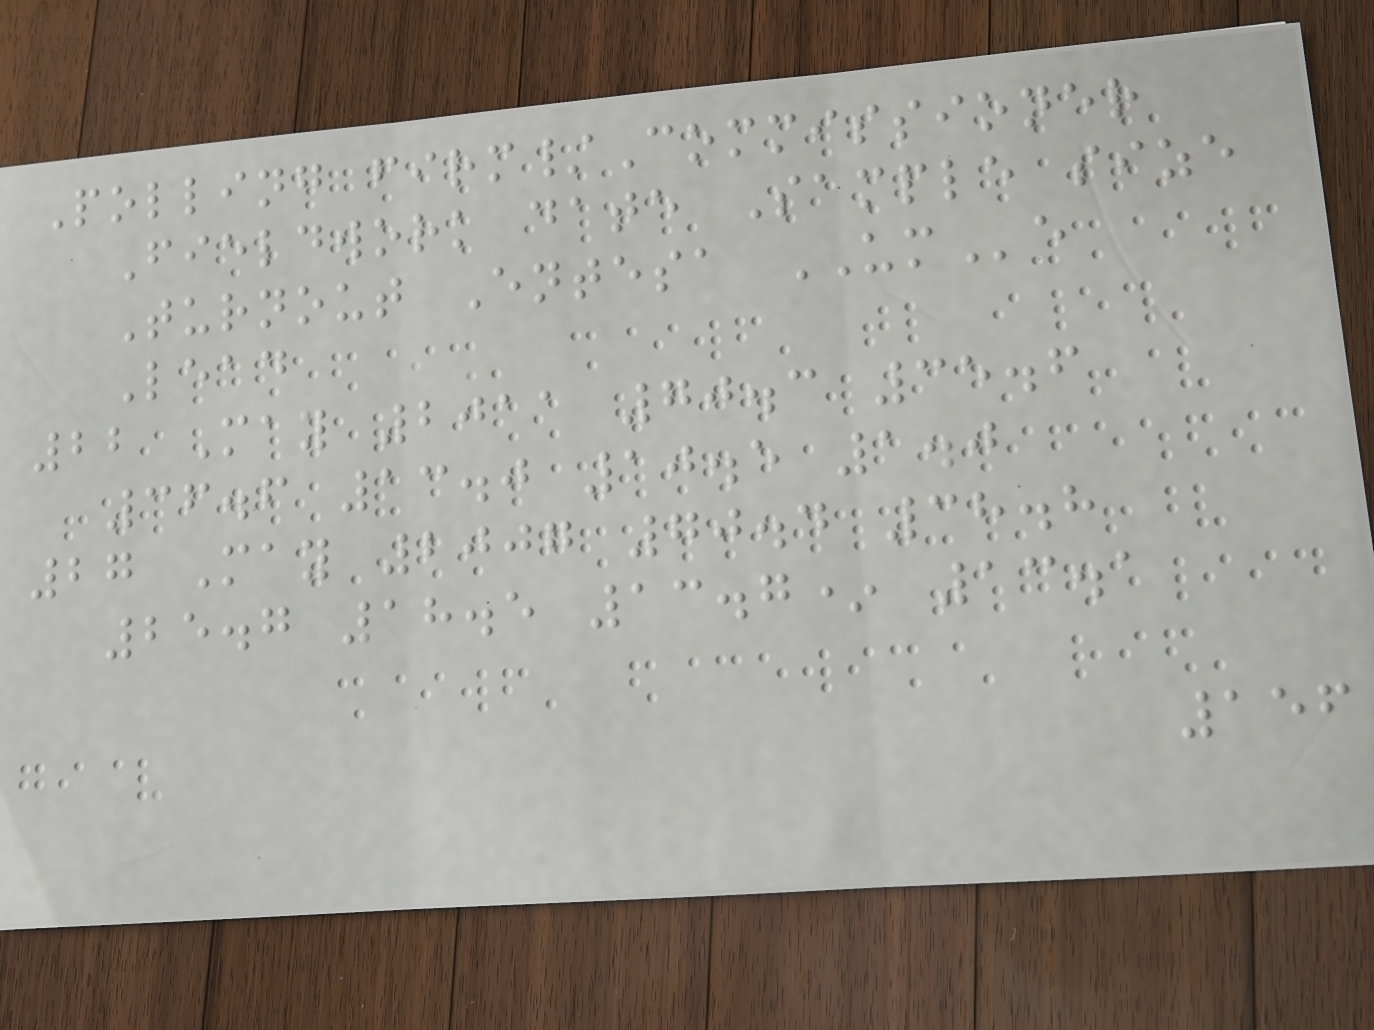Polling firm/Commissioner
Fieldwork date Sample size
Turnout Entesa UMe
Lead
22 May 2011 70.3 35.6
36.6 13.0 10.5 1.0
27 May 2007 70.4 38.8
25.7 18.5 13.7* 13.1
156
